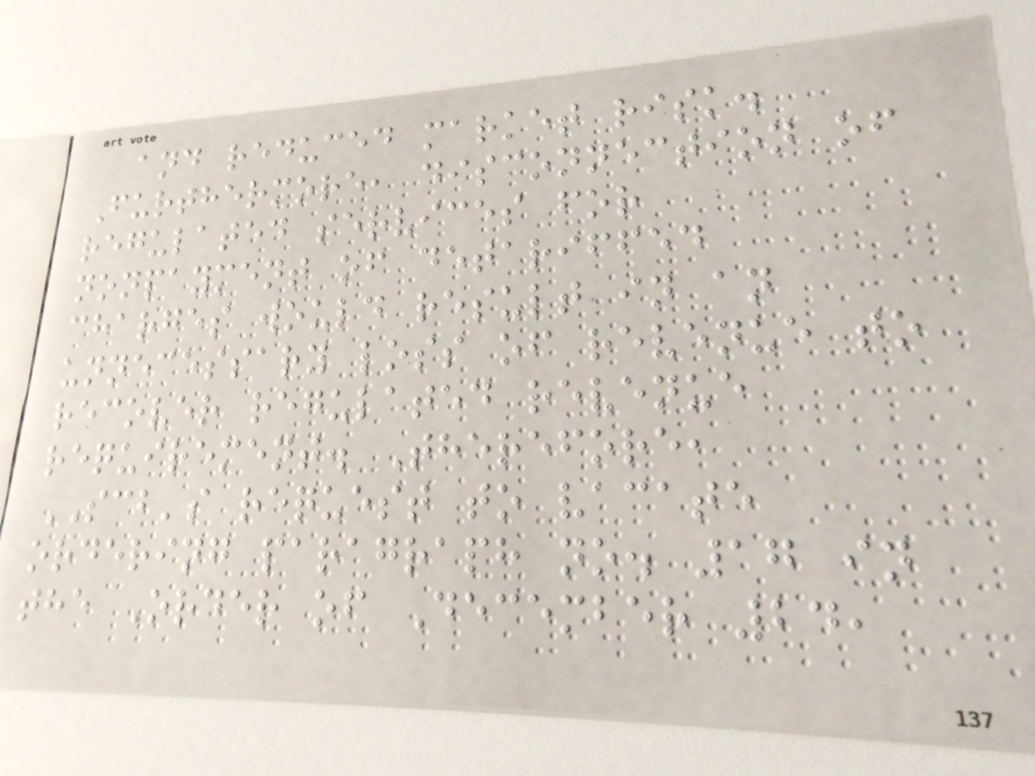and reduced market risk.
Furthermore, disconnection of
regulated services for
nonpayment of detariffed
charges would result in an
unnecessary loss of revenue to
recover regulated revenue
requirement. Therefore,
SCB's request to vacate
ordering paragraph no. 17 in
the Order of December 24,
